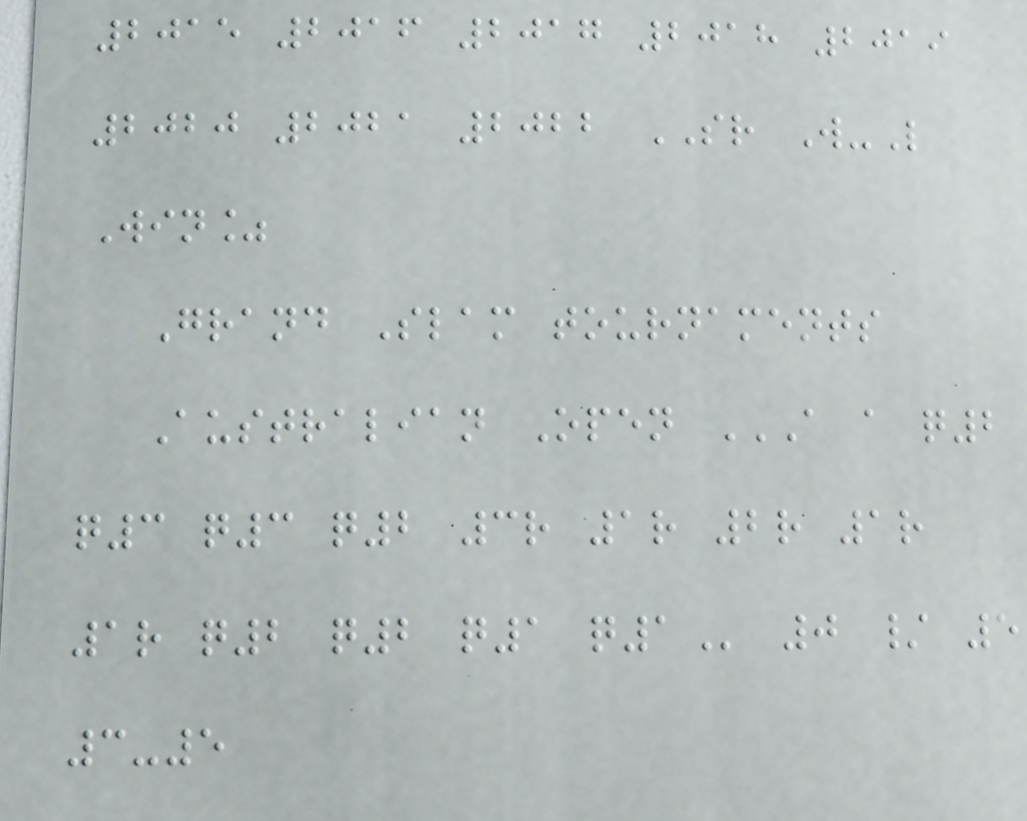2015 2016 2017 2018 2019
2020 2021 2022 SR W-L
Win%
Grand Slam tournaments
Australian Open A A Q2
Q3 Q3 Q2 3R 1R 2R 1R
1R Q2 Q2 Q1 Q1 0 / 5
3-5
